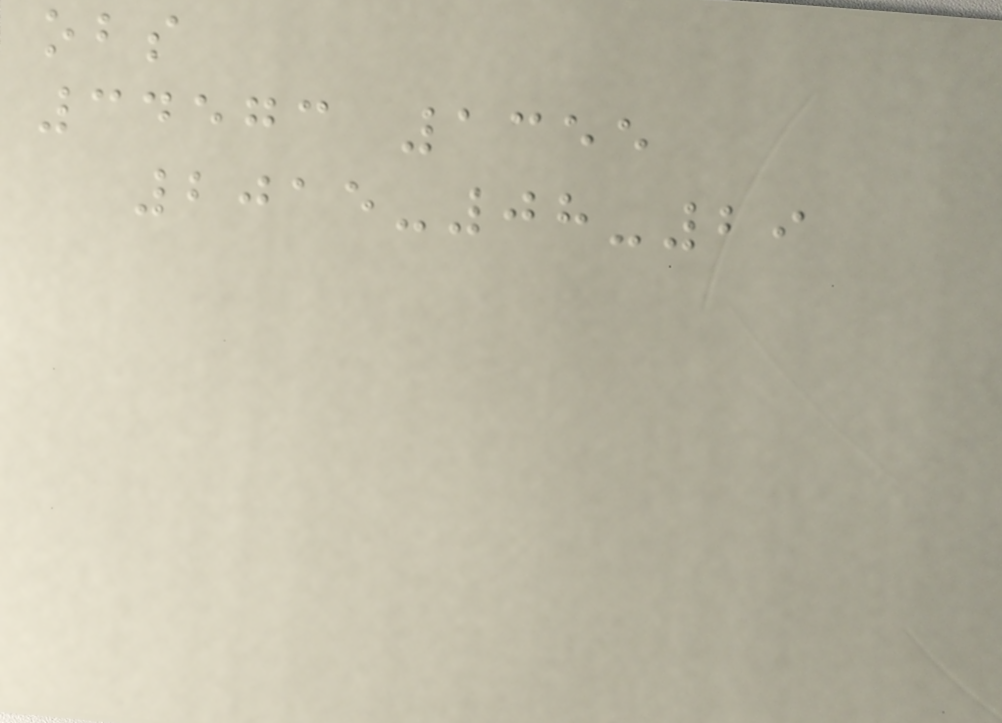obs
34573 1355
2015-08-29
